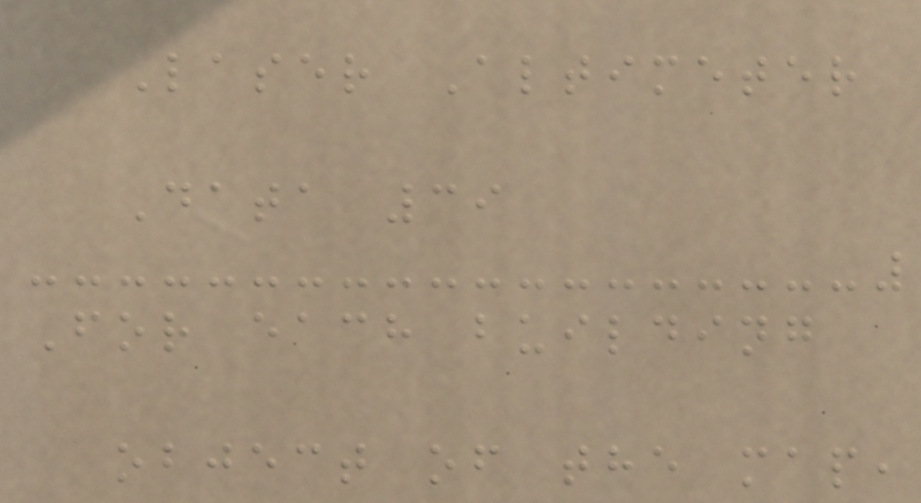Laser Altimeter
Data 39
For each building
object of the map,
